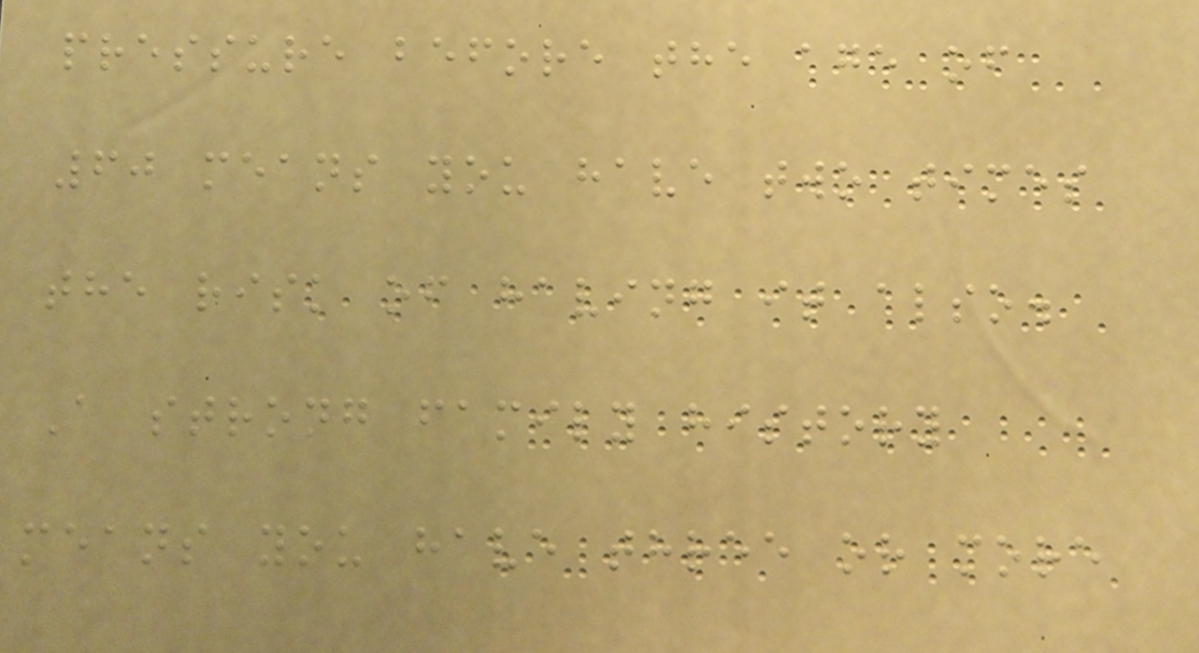pressure before the age of
60 means you have two times
the risk of having it also.
A strong family history
means you have three or more
